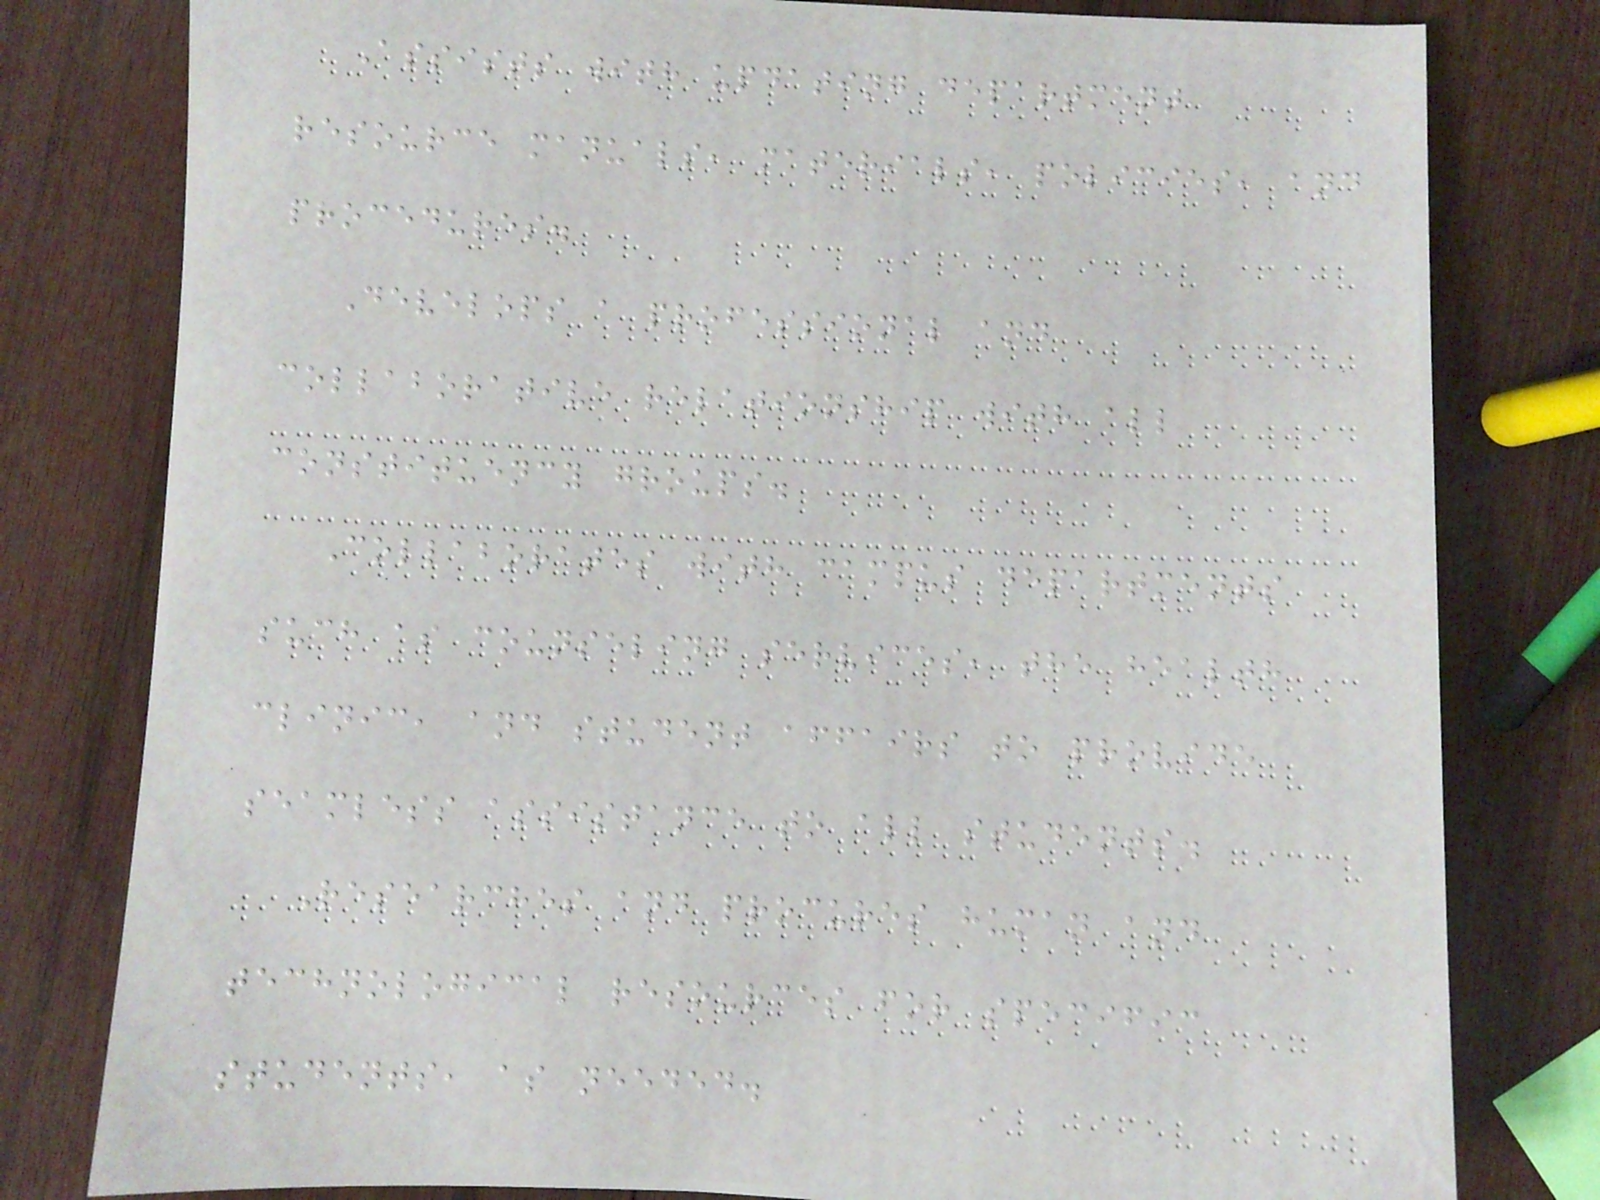Assists with updating department
resource manuals, materials, policies, and
procedures.
Develops a professional and
collaborative relationship with all
constituency groups.
Collaborates with campus departments
such as counseling services, the health
clinic, and student affairs to provide
seamless assistance to all students.
Researches and procures human and
technological resources for specific
students, as needed.
